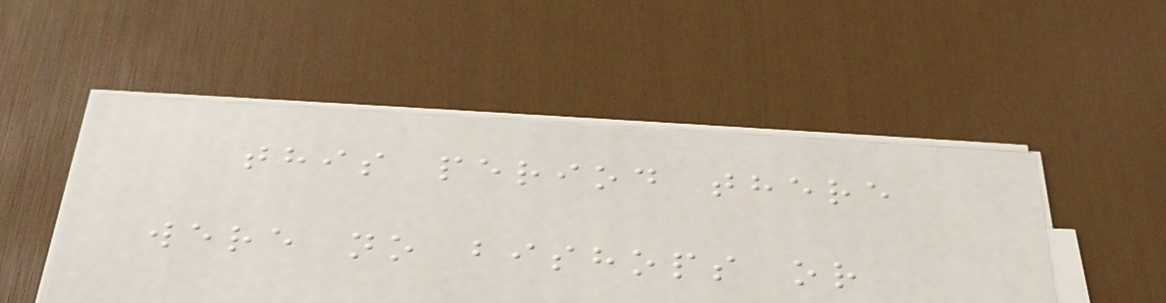this period there
were no bishops or
